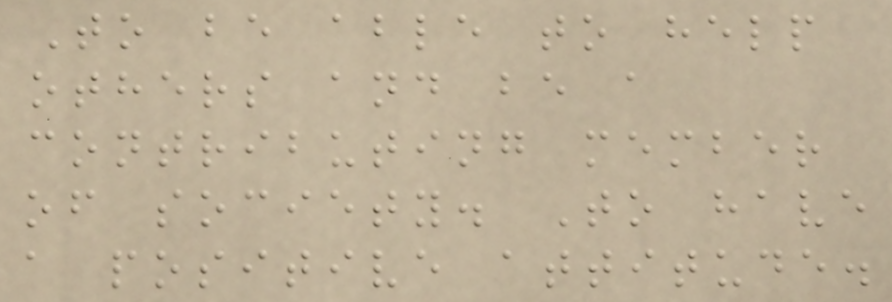To be able to help
others and be a
contributing member
of society. To have
a positive attitude.
